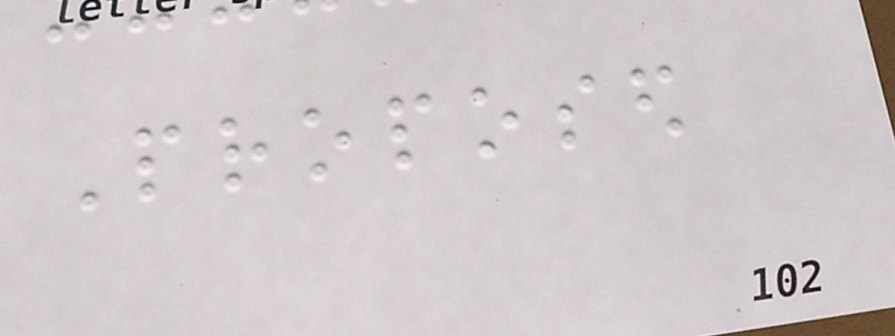Proposed
